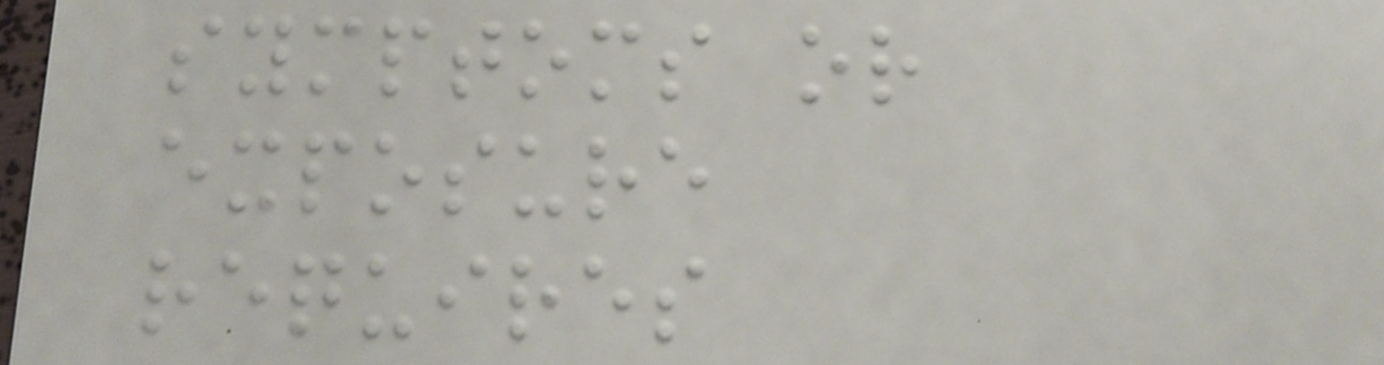symptoms or
exposure
requires
